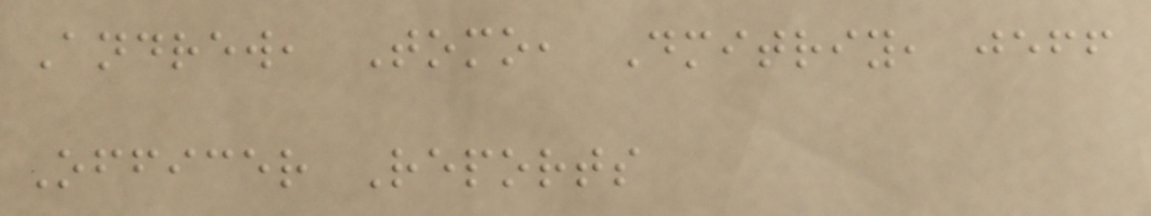Andrew, Tomo, Dmitriy, jeff
Officer Reports
